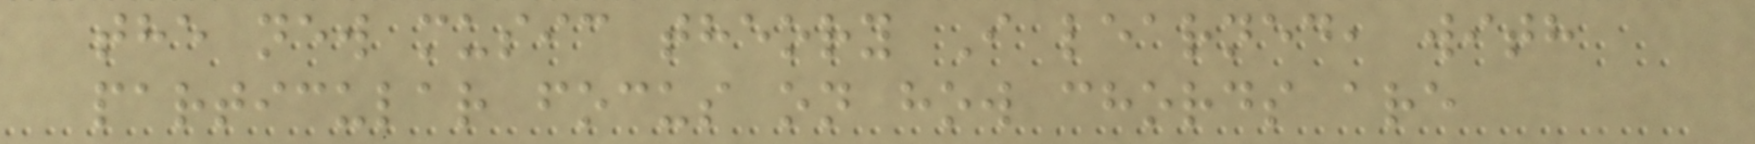the new music theory I learned, with
particular focus on how chords are
